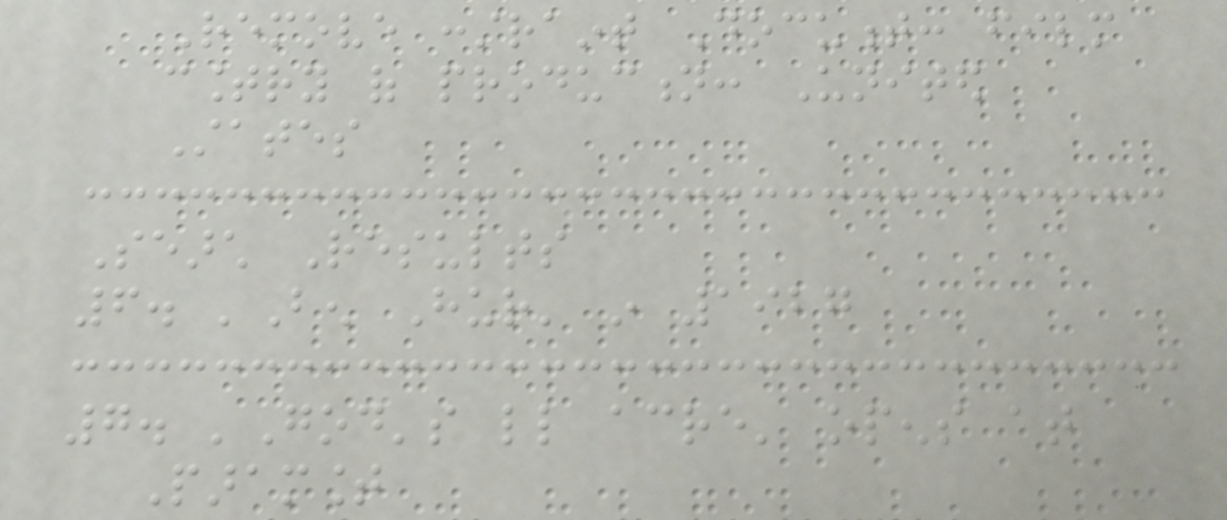Remove constraint Document: film
country of production: United
States
Search Results
6. 'Ben Hur' in 1927
7. 'God's little acre' opens at
Paramount
